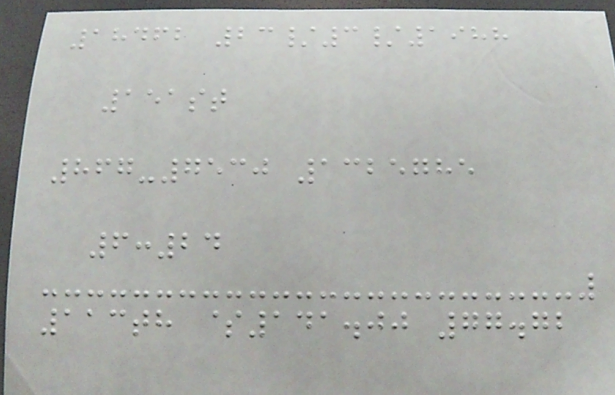18462 23/3/1988
151st
867-7530 1325785
6:24
113th $141.00 77.72
